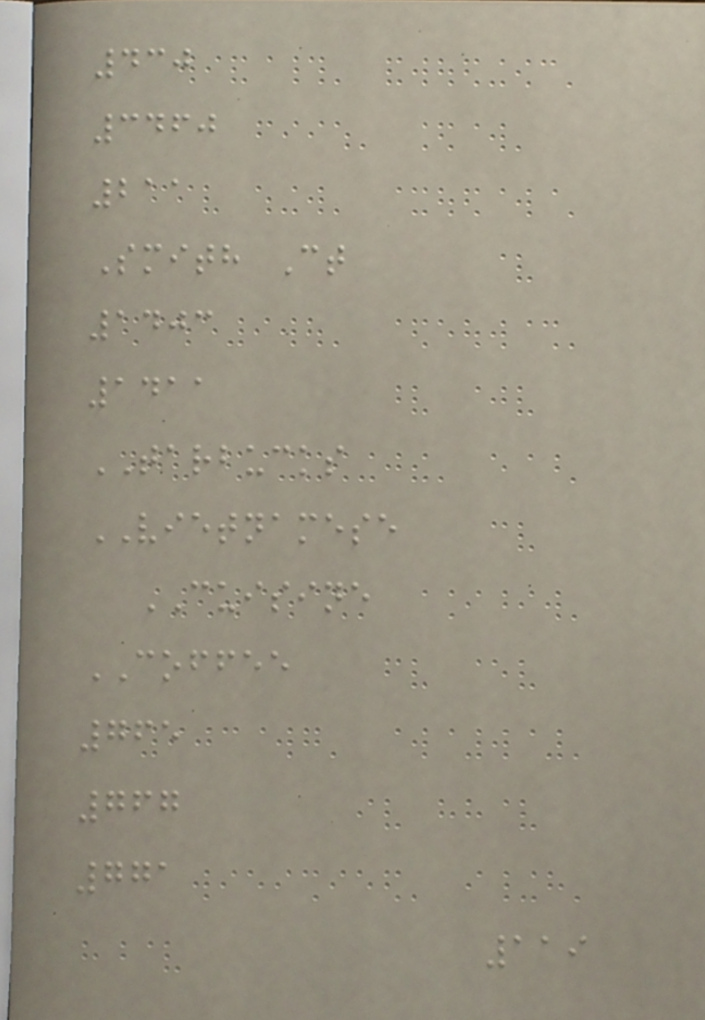430
3460
211
Smith Ct
1403
1411
TARBUCKS
VIETNAMESE
CUISINE
COFFEE
765
767
771
119
